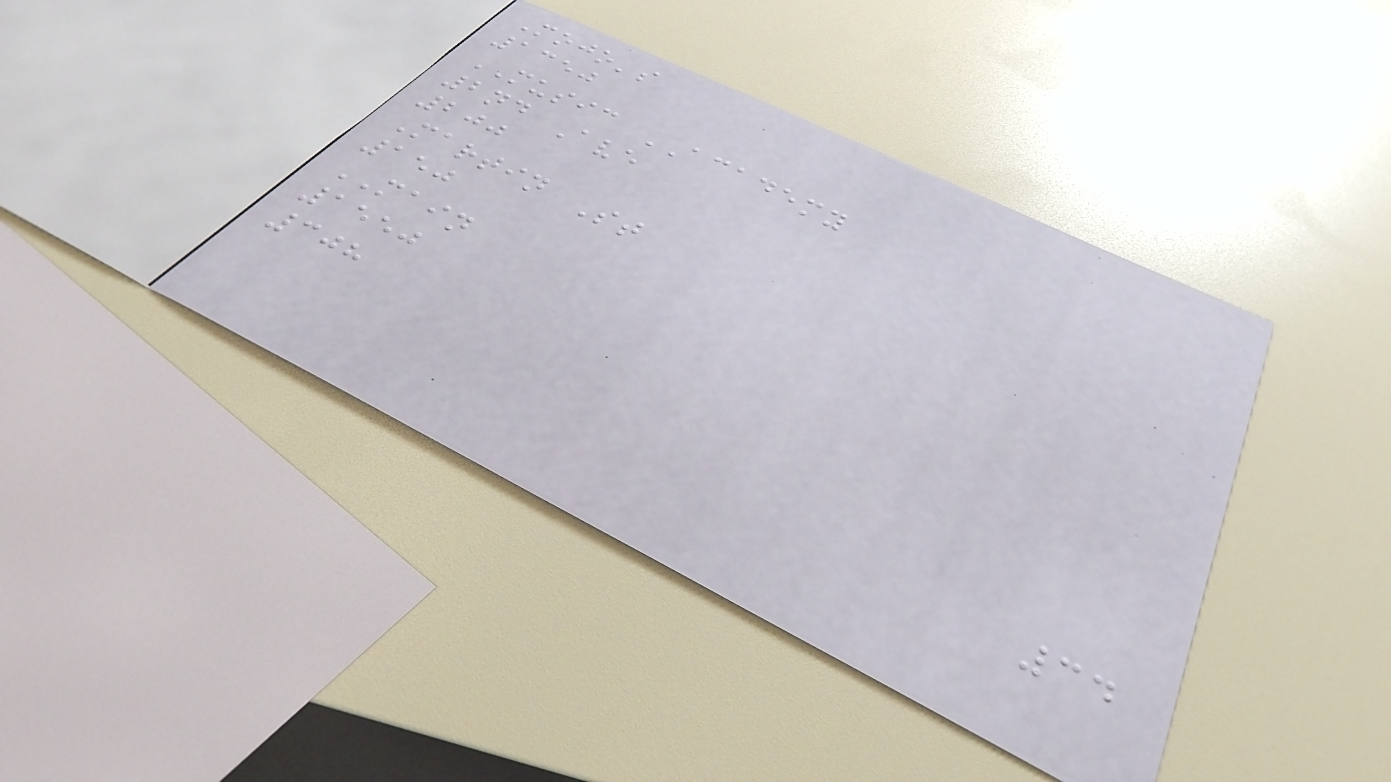Mojo's
1350
MUSIC ACADEMY
2nd Ave
200
Martin St
150
MAIN
1550
308
34
